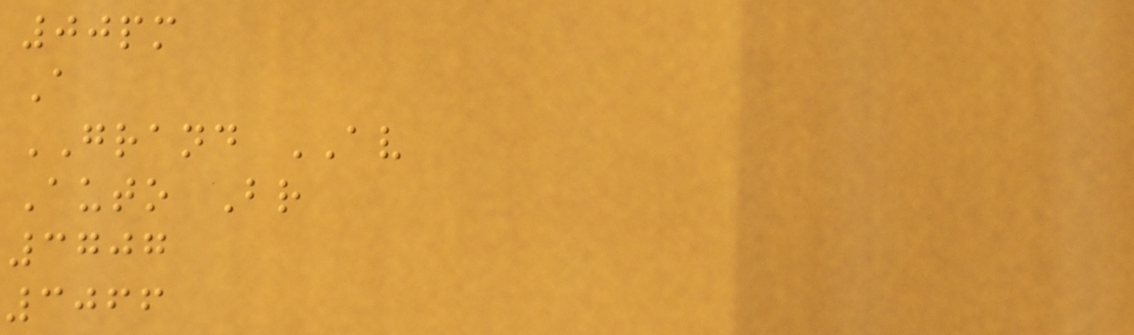00pm
A
GRAND AV
Auto Br
3707
3066
